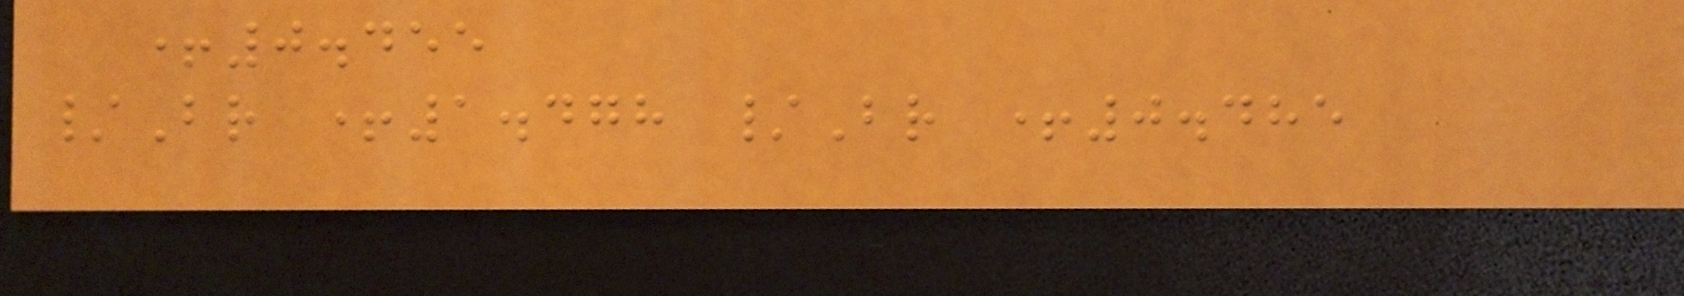+0.455
/Br +1.478 /Br +0.485
